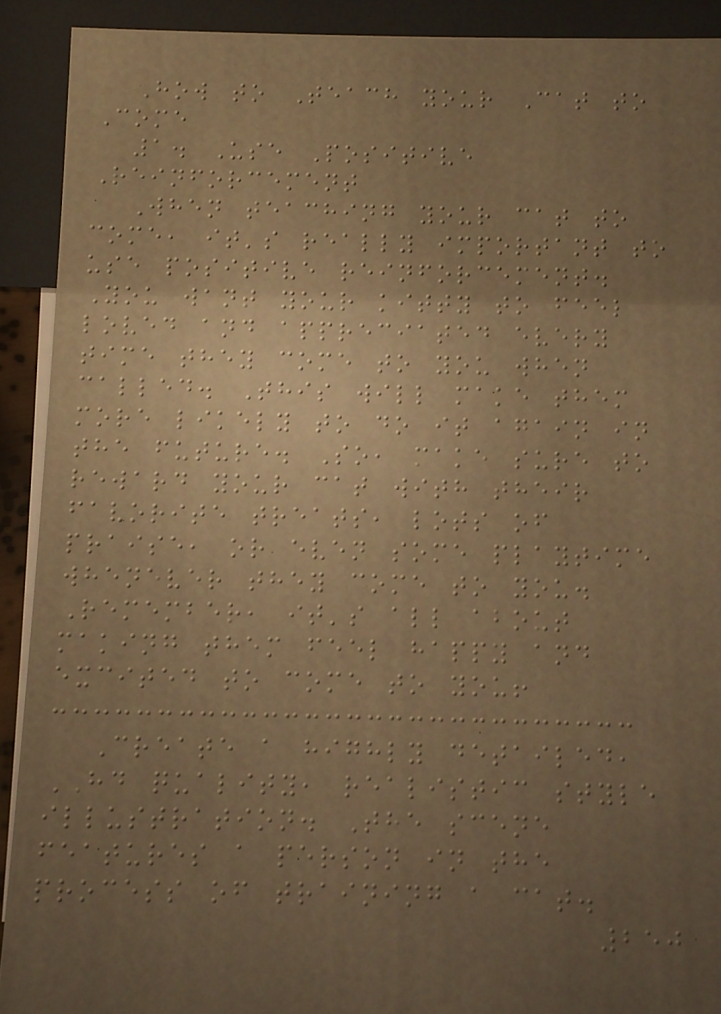How to Teach your Cat to
Come
1. Use Positive
Reinforcement
When teaching your cat to
come, it's really important to
use positive reinforcement.
You want your kitty to feel
loved and appreciated every
time they come to you when
called. This will make them
more likely to do it again in
the future. So, make sure to
reward your cat with their
favorite treats, lots of
praise, or even some playtime
whenever they come to you.
Remember, it's all about
making them feel happy and
excited to come to you!
Create a highly detailed,
HD quality, realistic style
illustration. The scene
features a person in the
process of training a cat.
250
